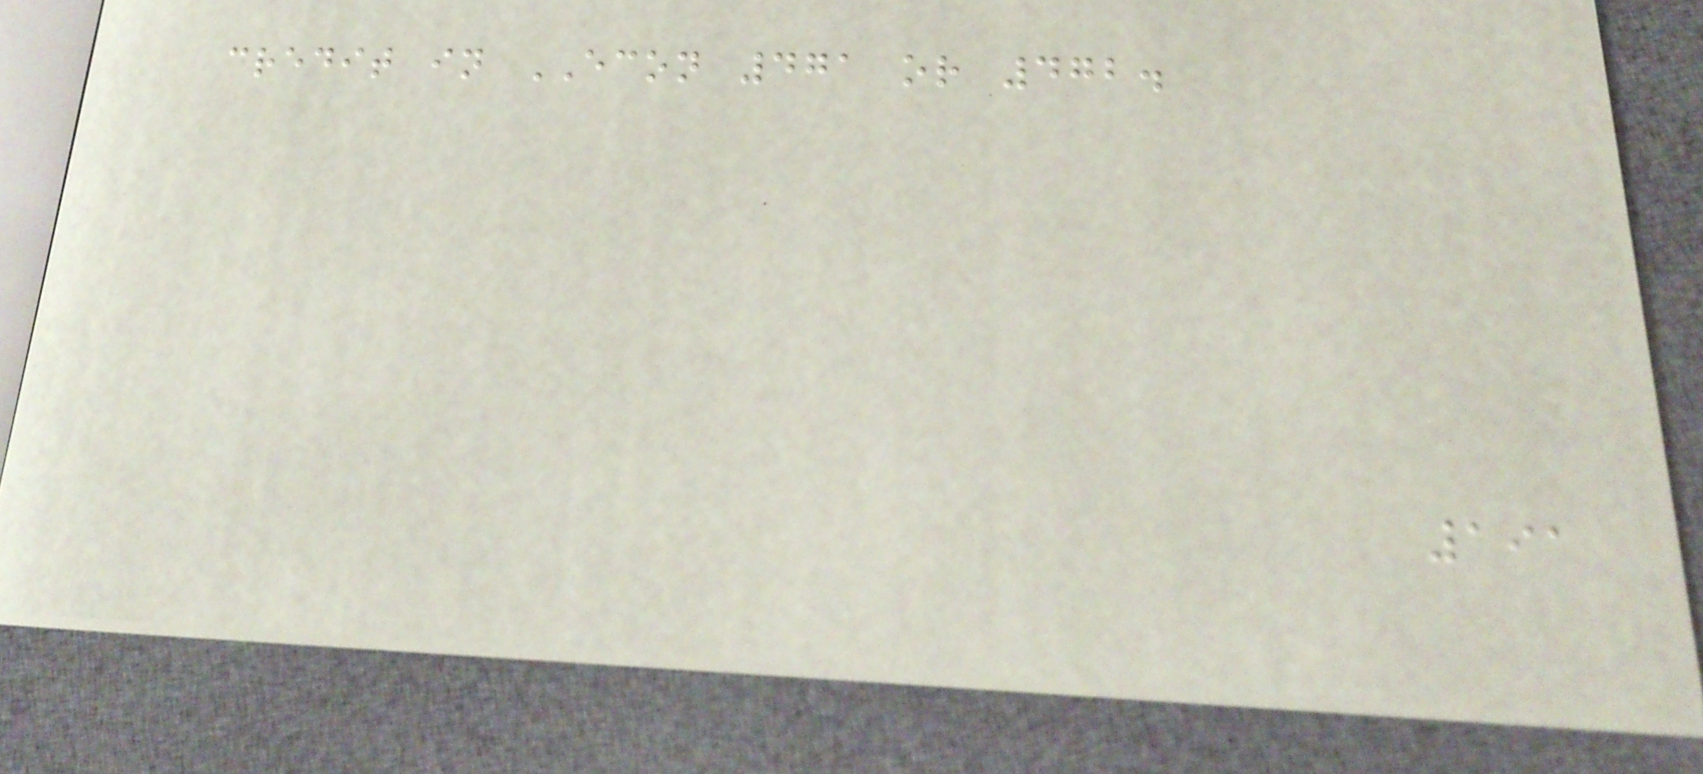credit in ECON 471 or 472.
191
